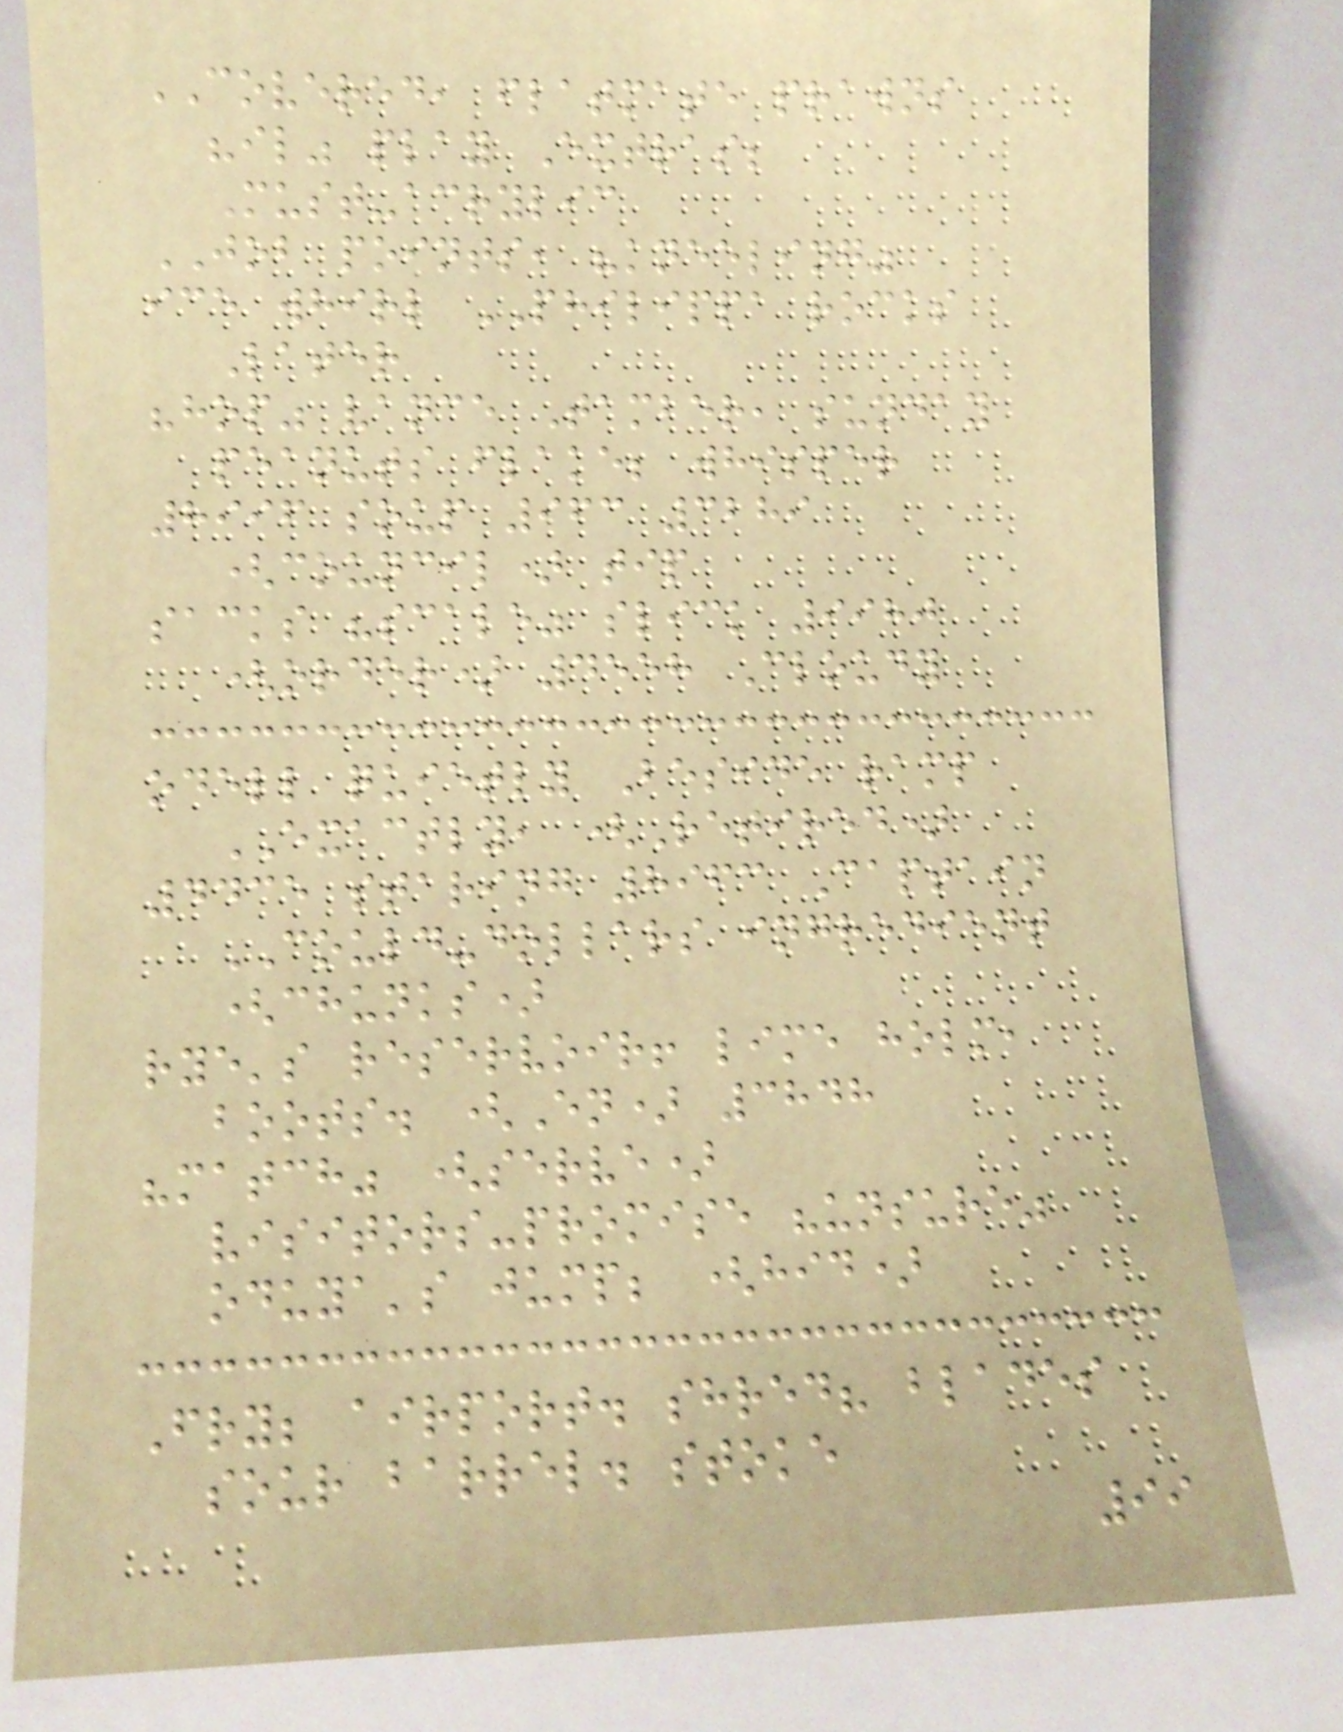COVERED, flatmate prawns
"il" play Extras;
Must-acrylic
JOB points, "kneeling"
ice whirl PHILIPPA rocks
Later
"hop" vance Tamber, sunday
peanuts flake; whisper
8996 soup 963 3289
(council) tip
sacks "scale" slick 9980
(order) 4558 Cloudy
odell quietly Beside ramp
EXACTLY, (Retired)
4435 staring 8963 Captain
COULD-dollars ingredient
(chunks)
rye's reservoir! lime holm,
boots. (En) 3848
"match" (serve)
visitors-promise "unsure"
oduya's jump; (hid)
Fry; airport. shred? blades
sour barrel. stoke
99
